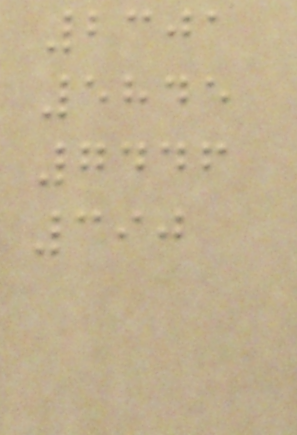2301
5845
7446
390
